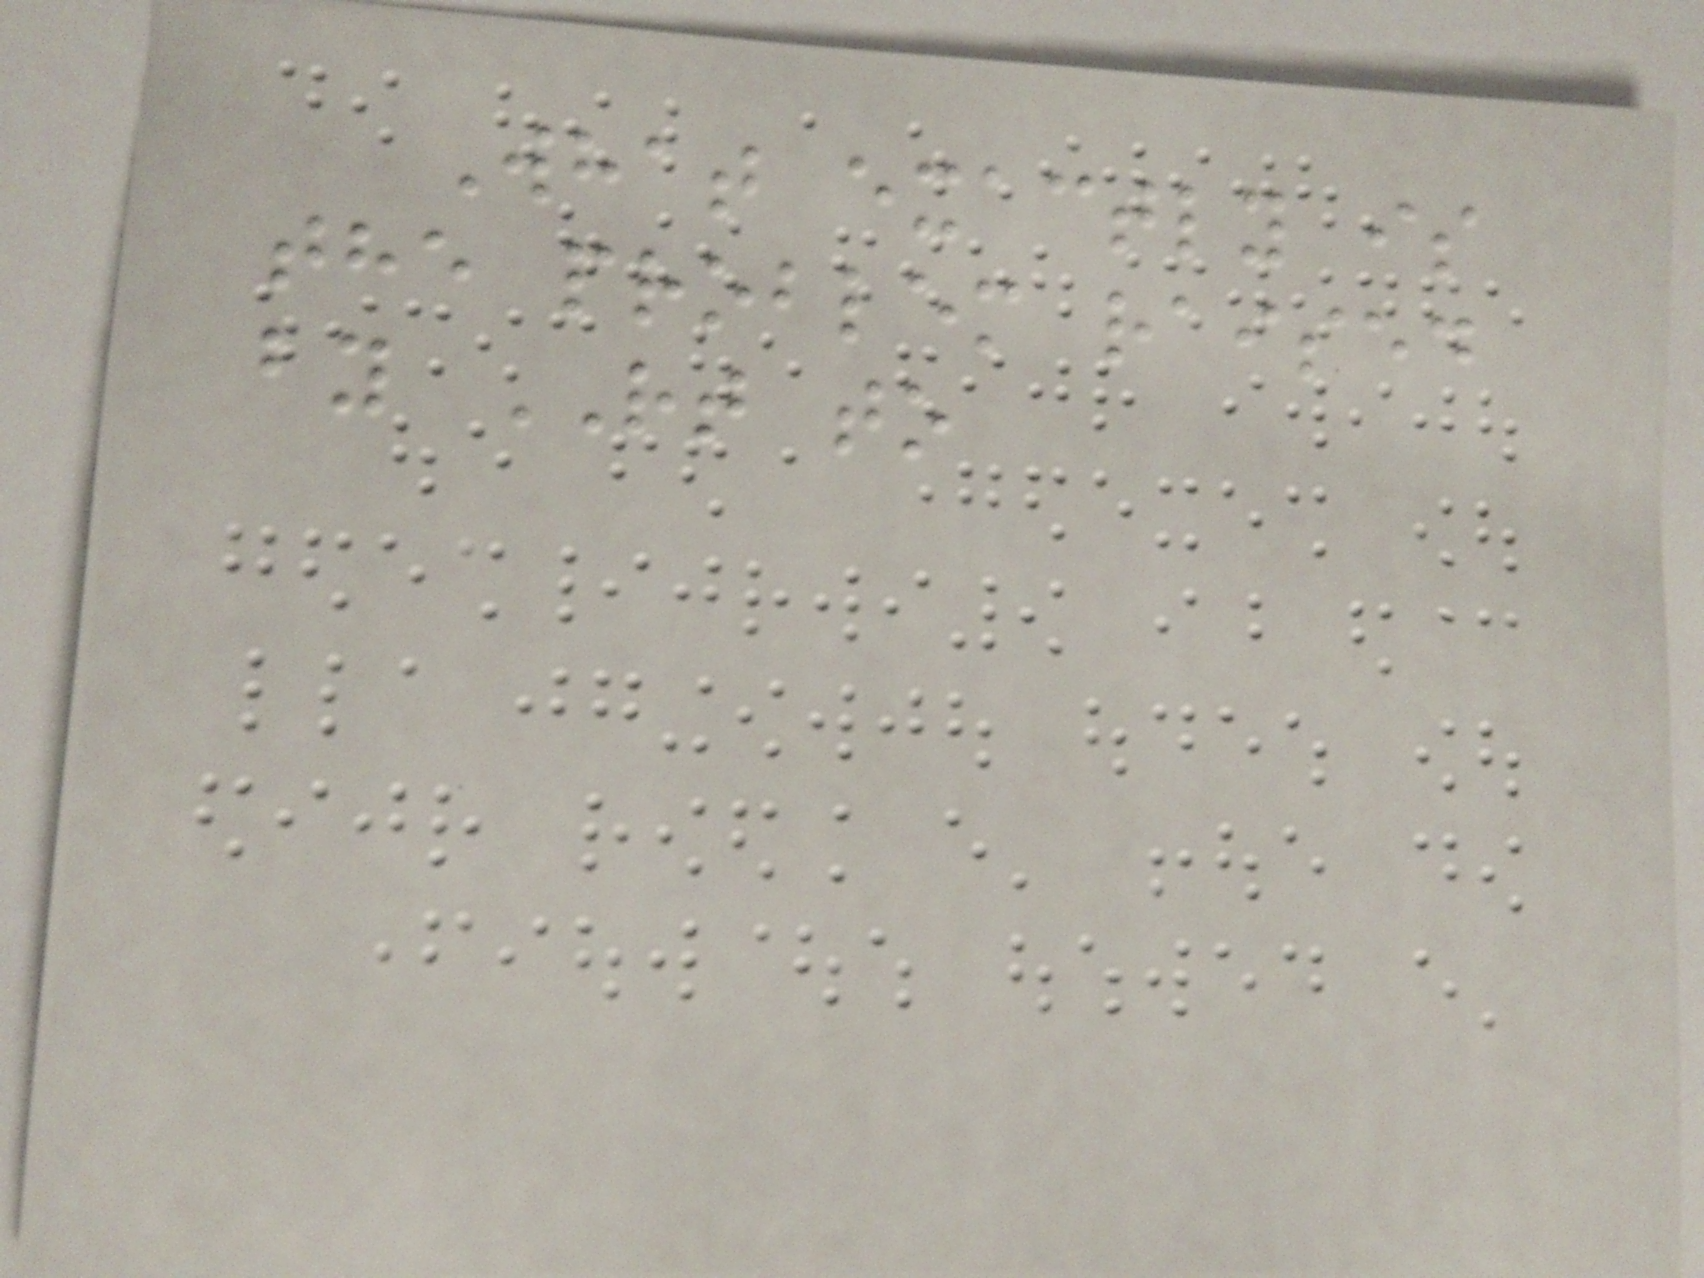What exactly is
the problem raised
by RT to
